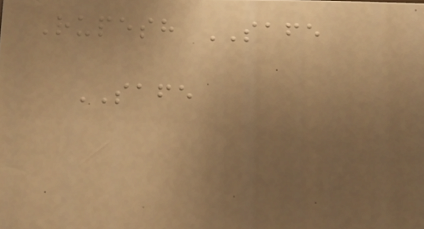Rupesh SAFE
SAFE
